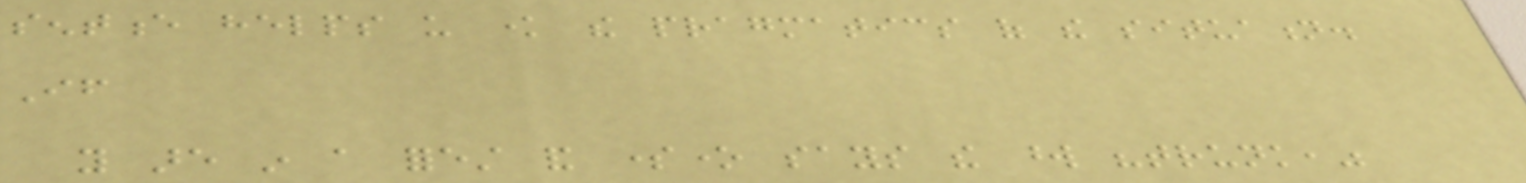sentence helps us know the pragmatics of the situation.
If
you are in a forest and someone says the word "trunk,"
